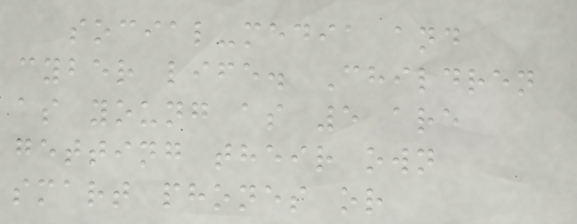social-media and
cyber life. Children
as young as 5 are
getting their own
smart phones or
